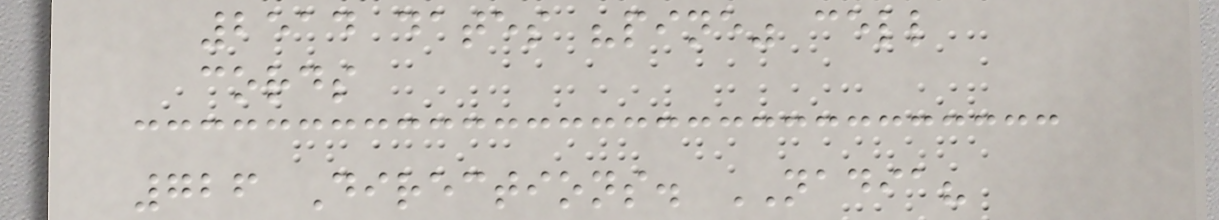2514 dates "pine" cell
cords
726 Directions. NADIA?
